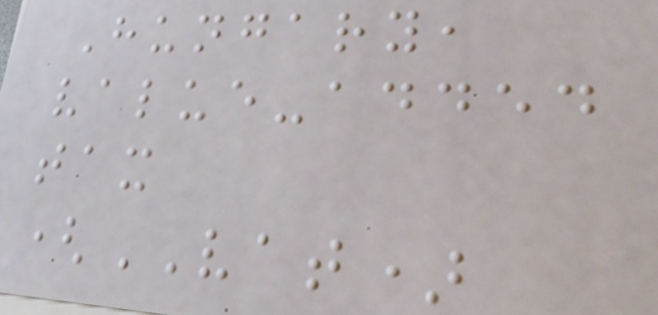Hungary,
value-added
tax
(VAT)
